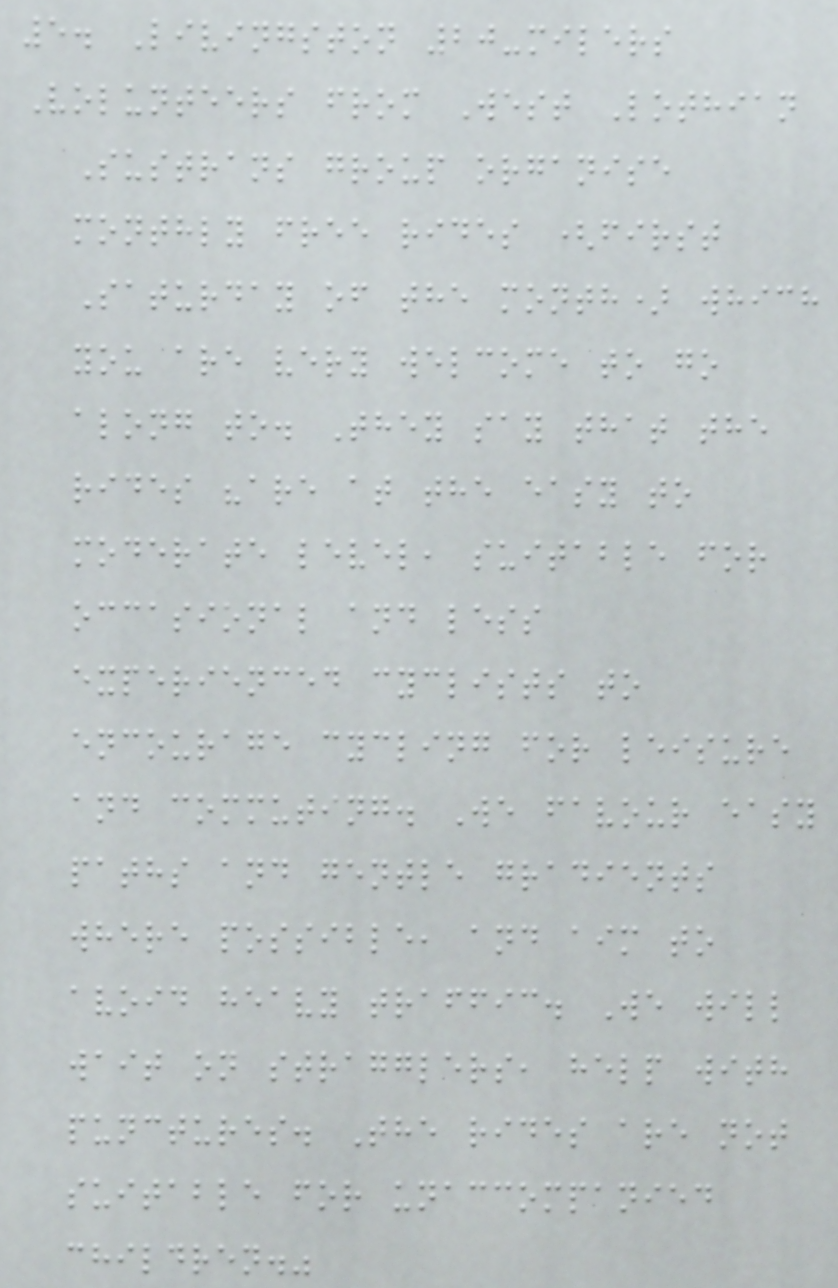5. Livingston 20-milers
Volunteers from West Lothian
Sustrans group organise
monthly free rides (first
Saturday of the month) which
you are very welcome to go
along to. They say that the
rides "are at the easy to
moderate level, suitable for
occasional and less
experienced cyclists to
encourage cycling for leisure
and commuting. We favour easy
paths and gentle gradients
where possible, and aim to
avoid heavy traffic. We will
wait on stragglers, help with
punctures. The rides are not
suitable for unaccompanied
children."
